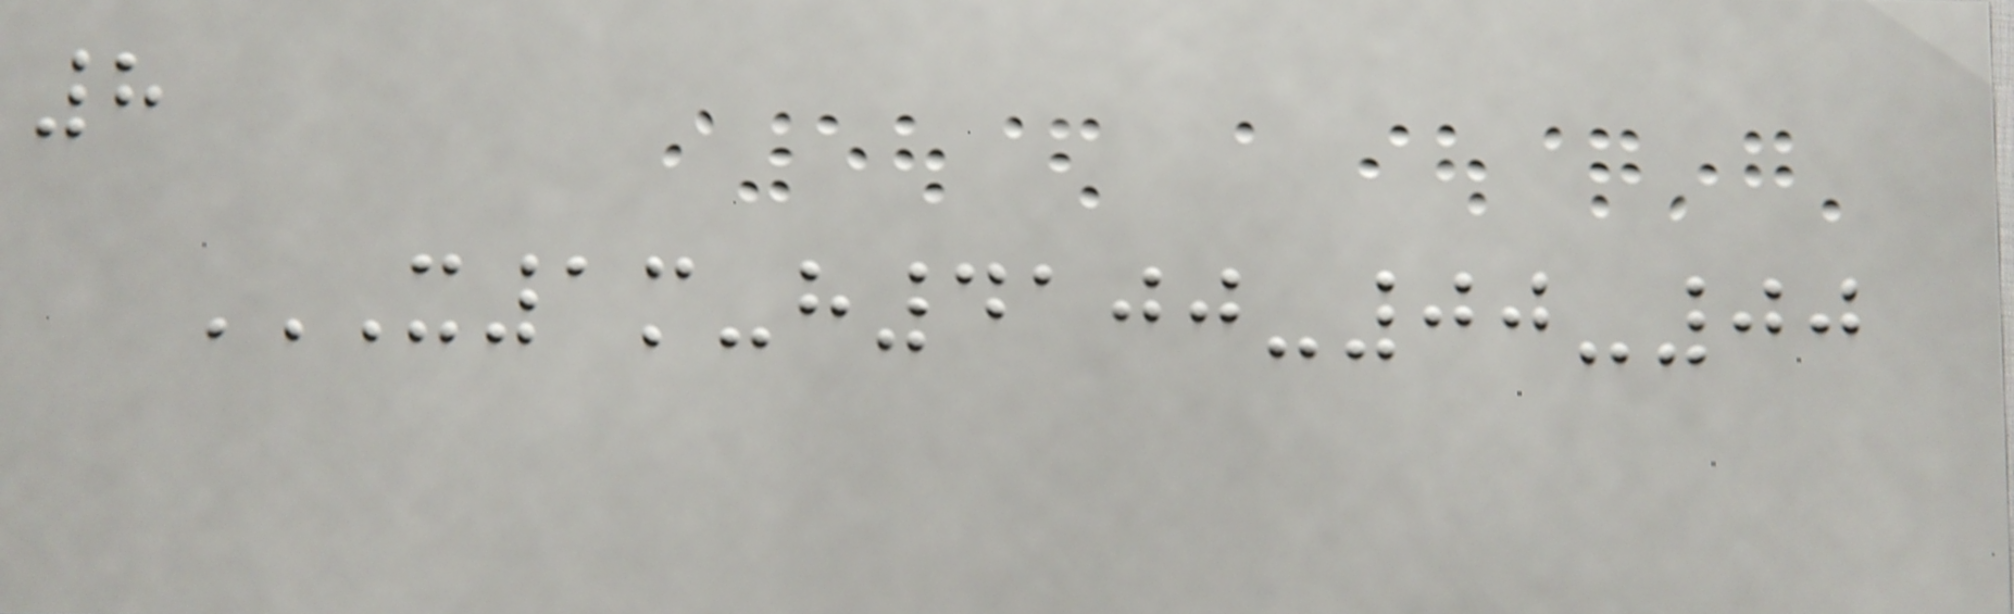8
X1M-H4100-00-00
